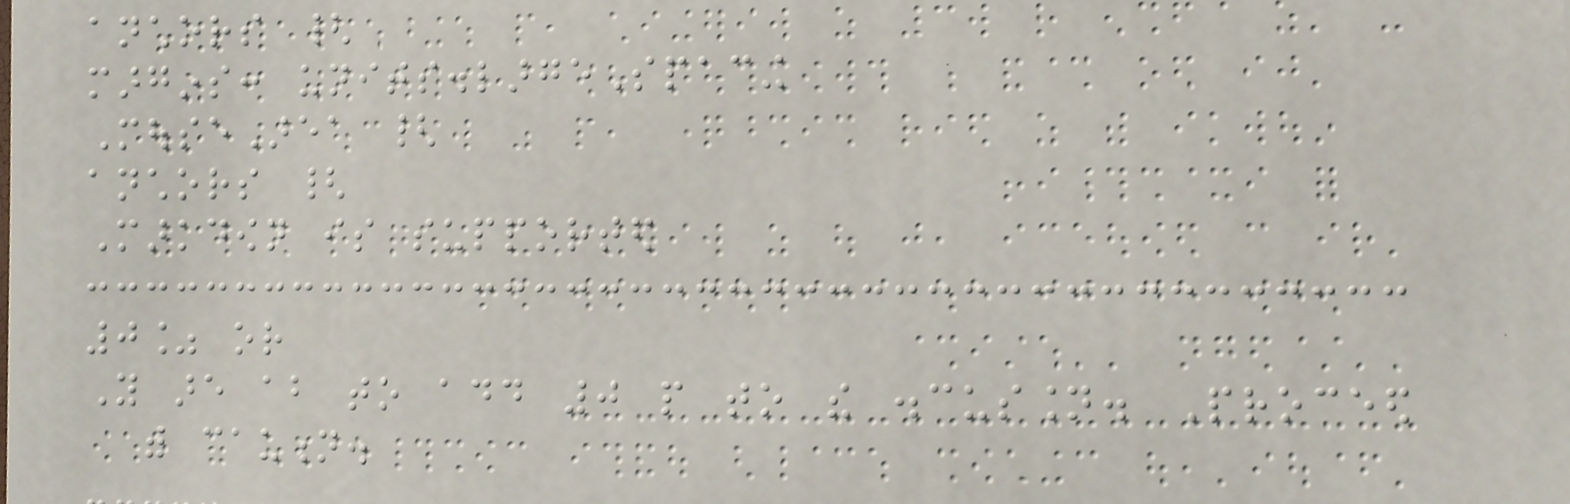anchors {
margins: units.largeSpacing
MouseArea {
anchors {
Markdown is supported
0% or
You are about to add 0 people to the discussion. Proceed
with caution.
